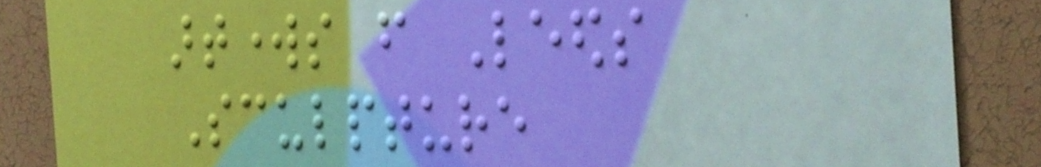artworks from Leeds
Sculpture
